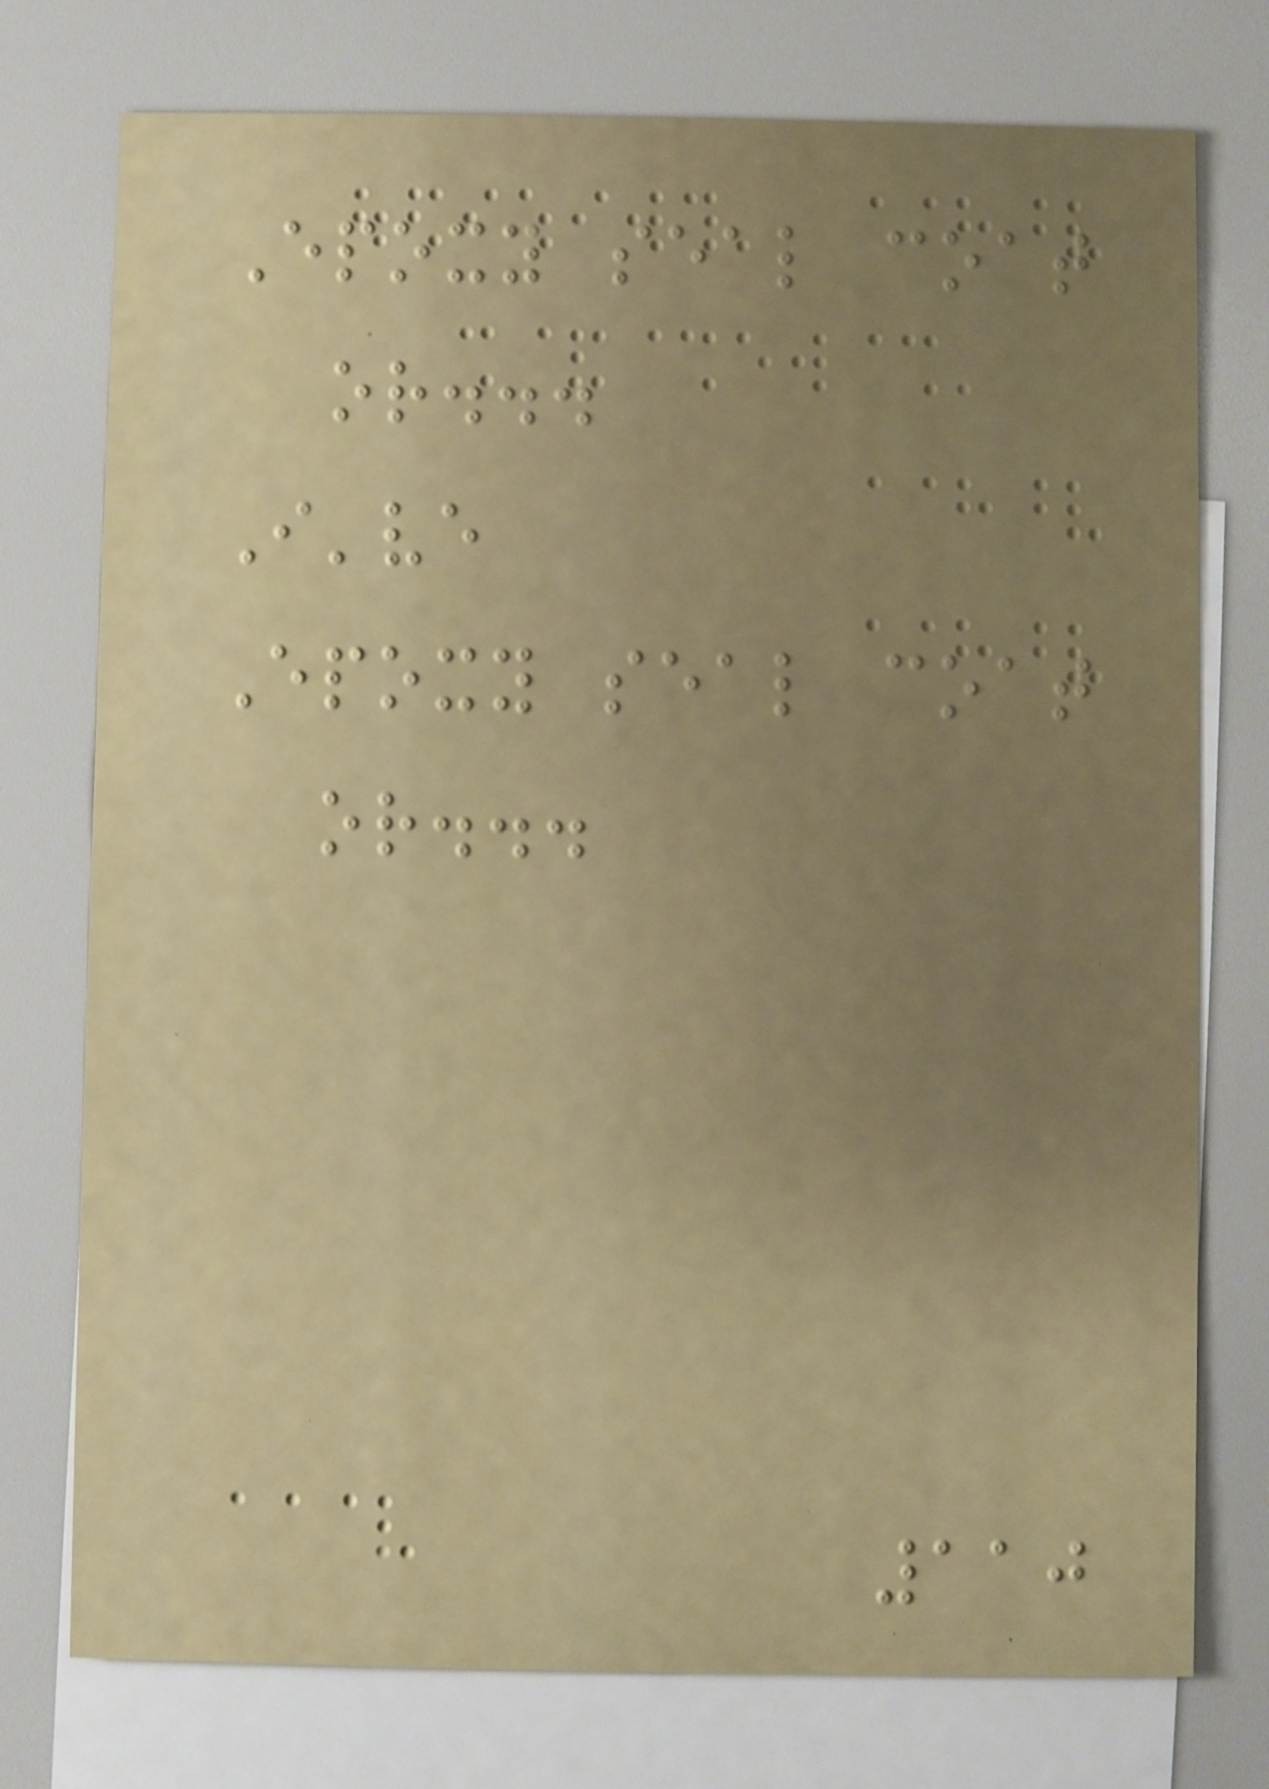Epoxy seal coat
or...
I've
Epoxy seal coat
or...
110
